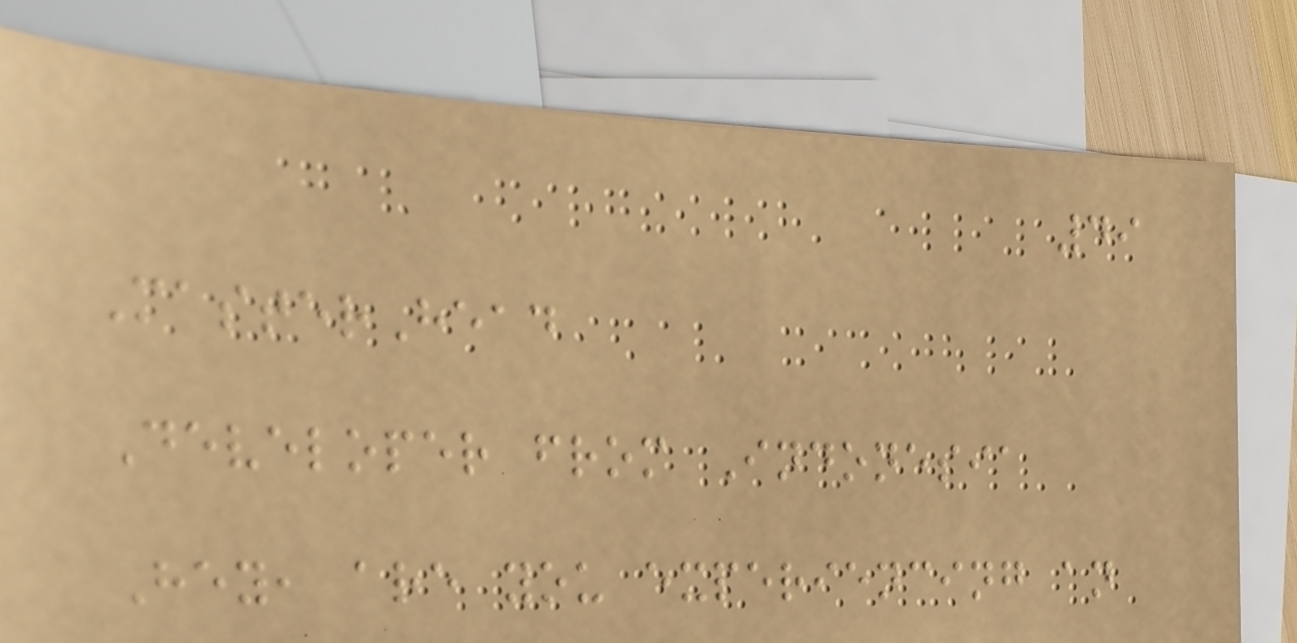49
MasterHead
Developer from Indonesia
Hey, are you experiencing an
